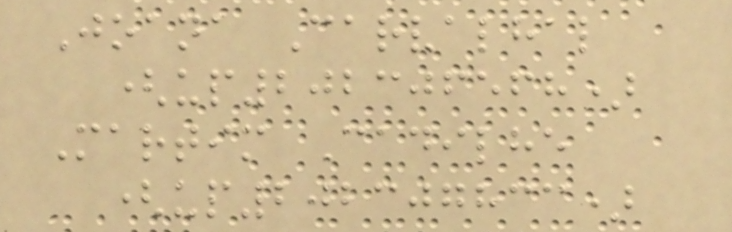Joana Carvalhal
(up202306568)
Martim Cadilhe
(up202307833)
